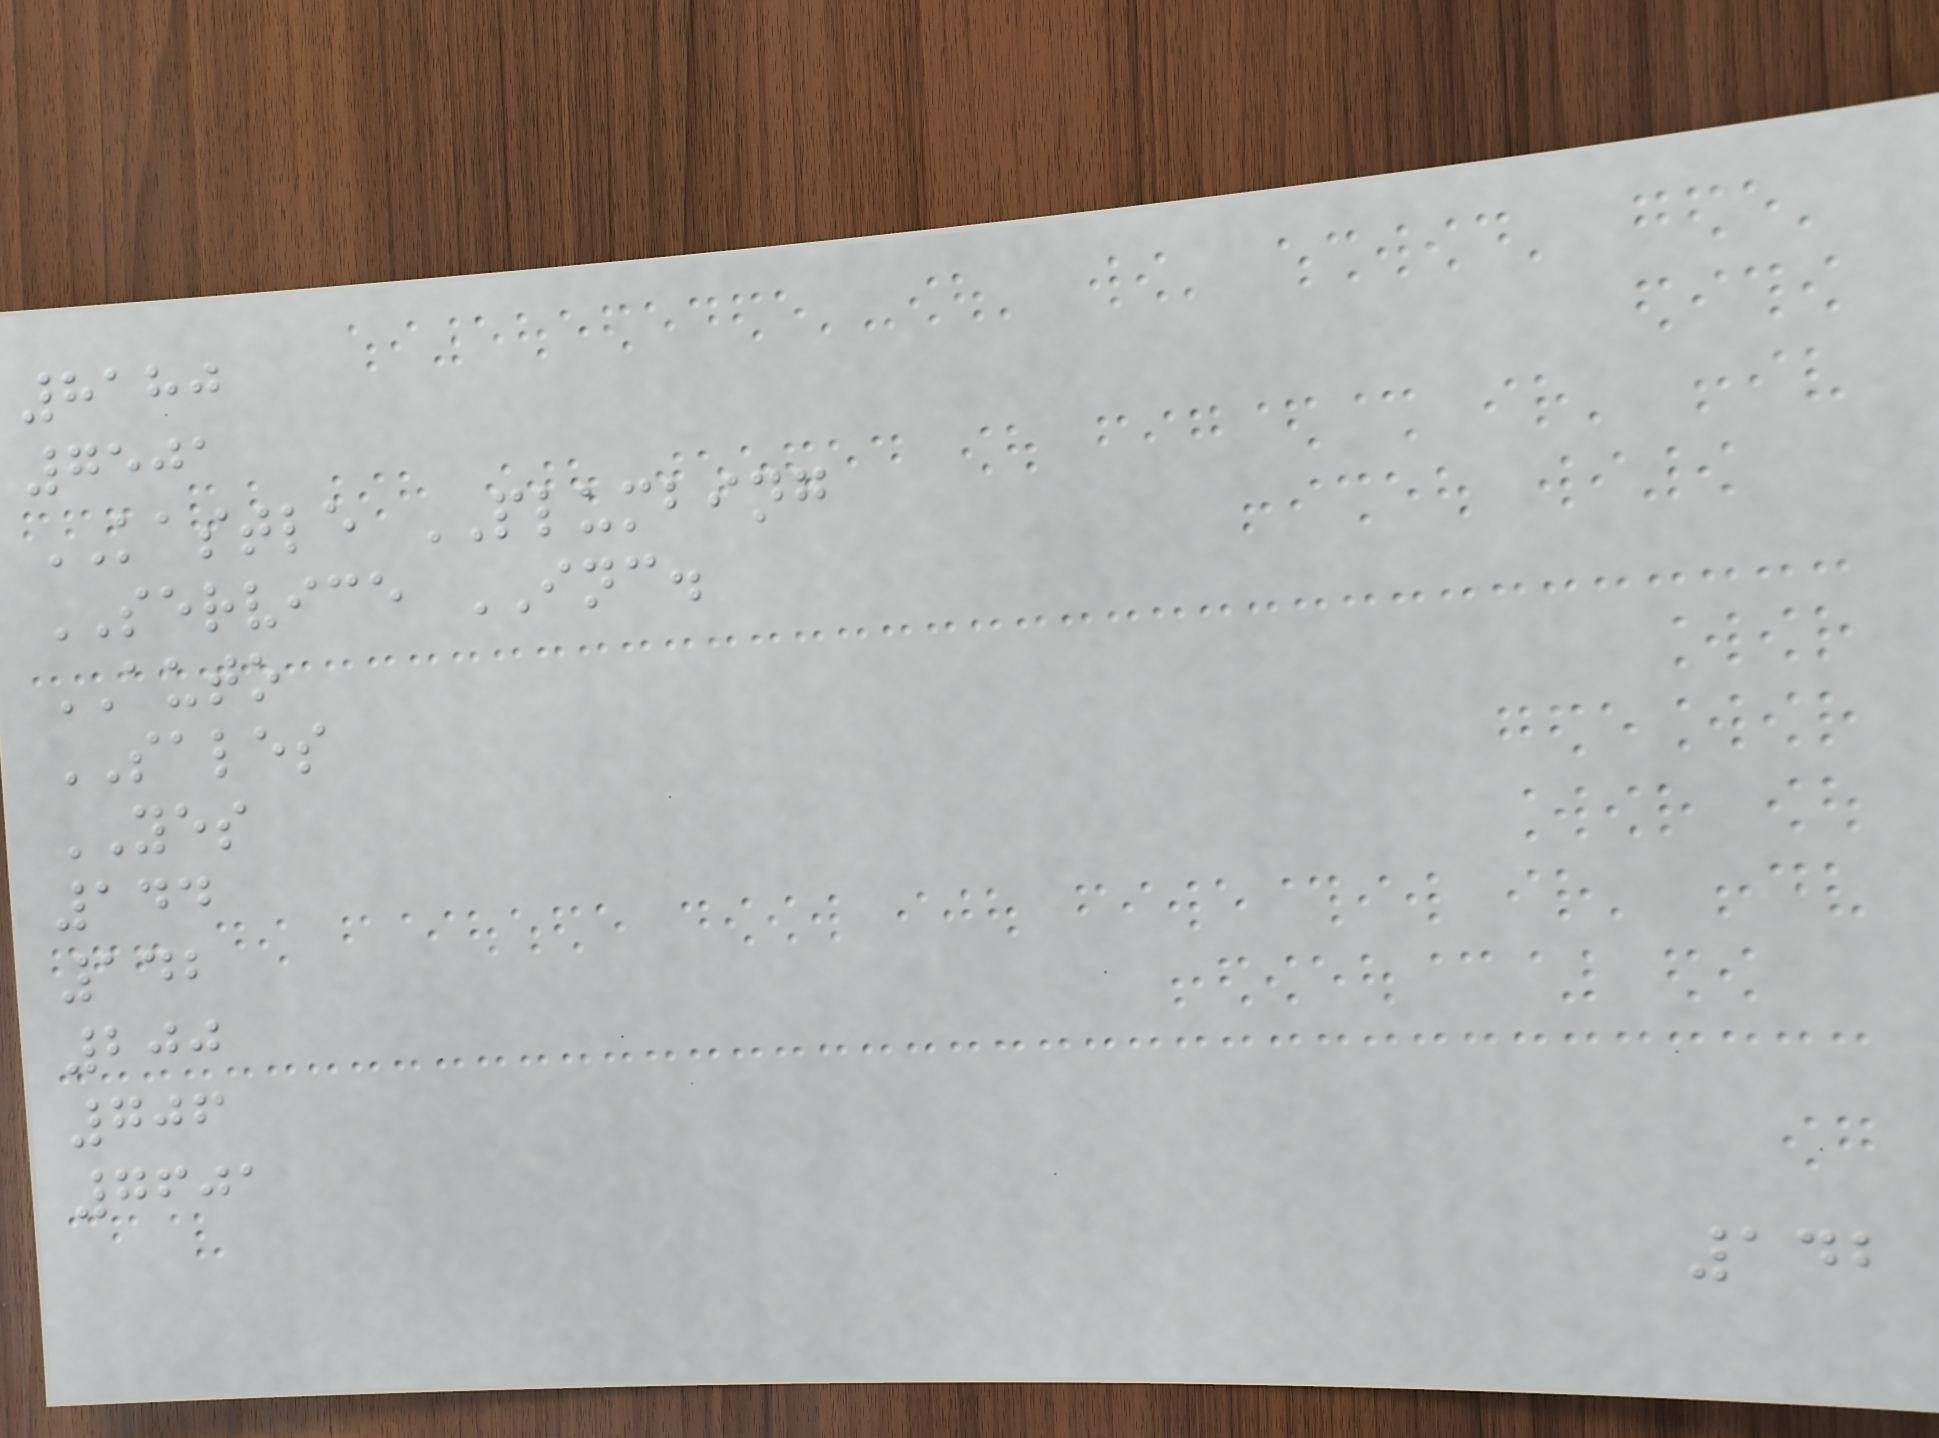8180
7501
KASTLE PLUMBING
SERVICE INC.
AUTO
SALES
YES
144
142
200
706
7601
142
